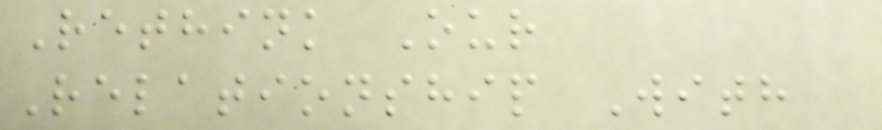Rethink Our
Relationship With
